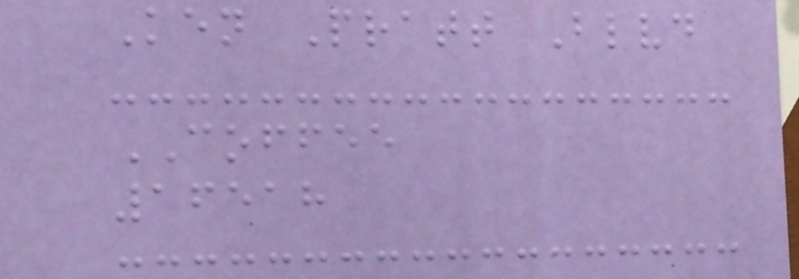Ken Pratt Blvd
COFFEE
16518
